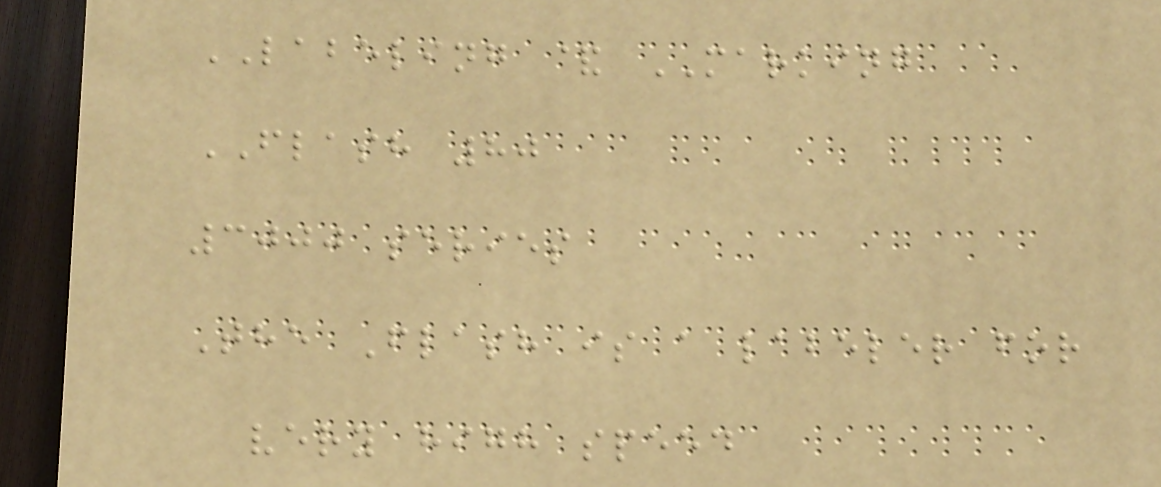LABELING & MARKING
FLASH 80
3000 series
The Flash is a labeler for
very high speed
